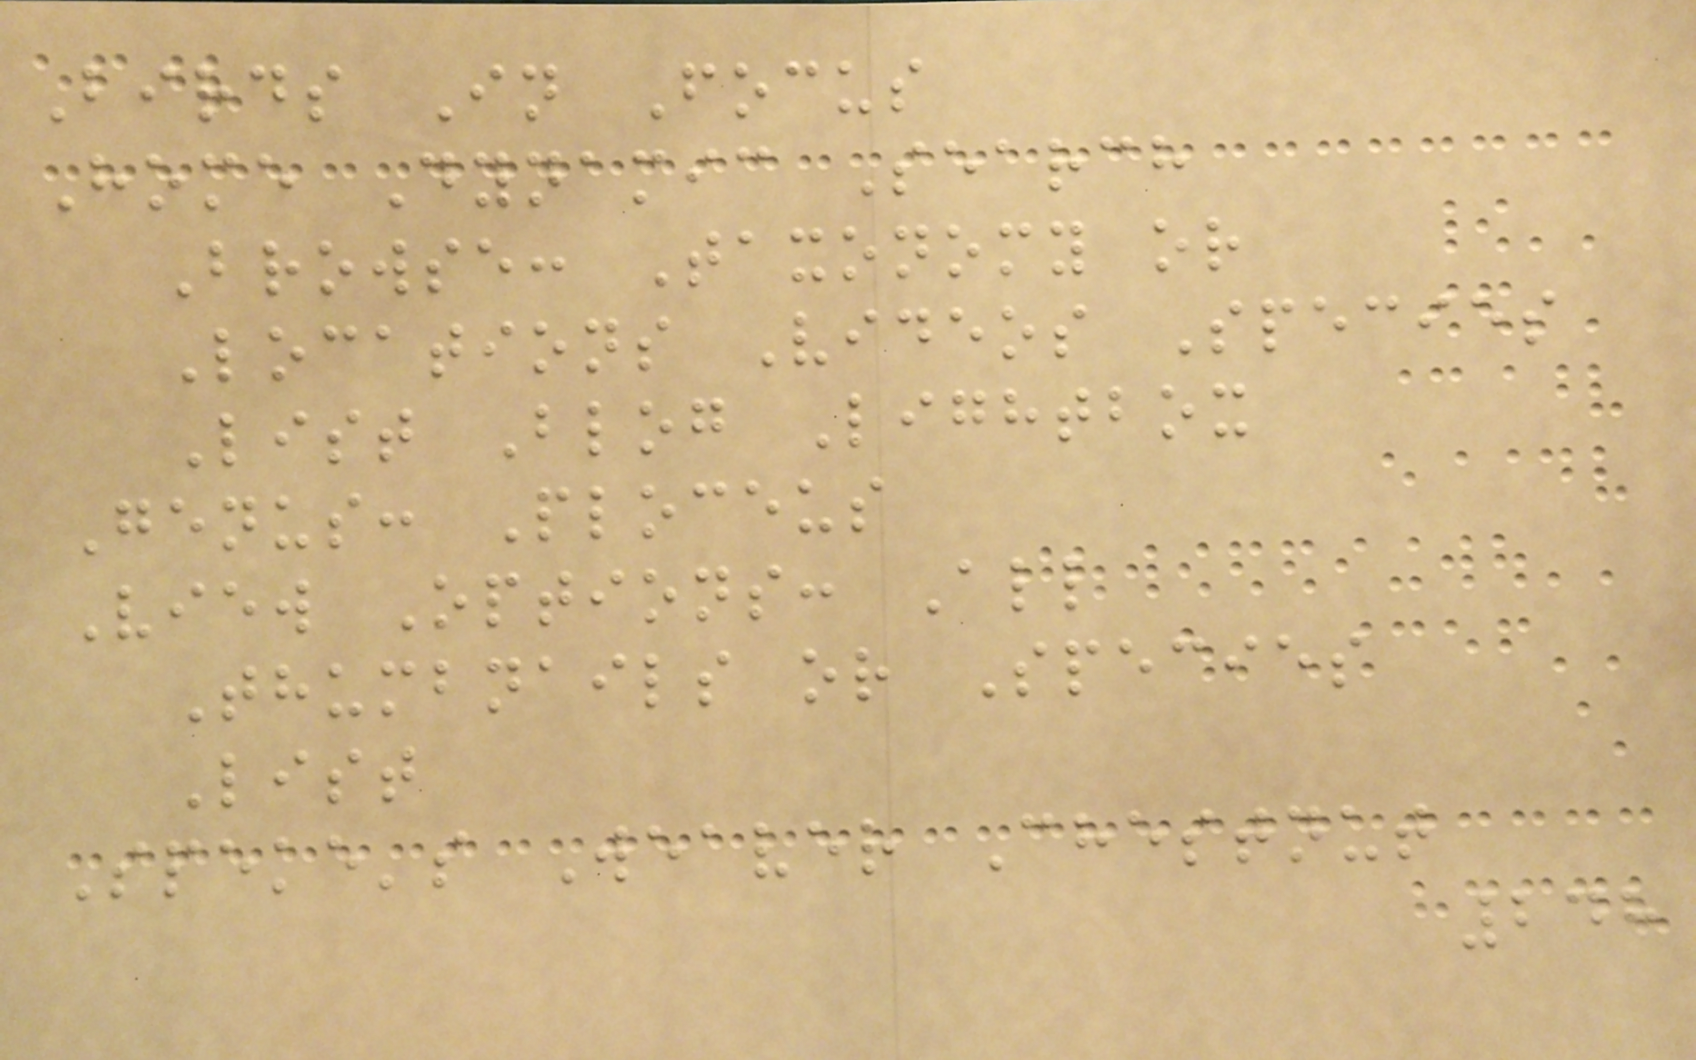Birds In Focus
Home Dynamic Search
Browse: Taxonomy or
Locations Videos Species
List Blog Lightbox
Genus: Ploceus
View Options: All
Thumbnails or Species
List
Speke's Weaver Chestnut
248
